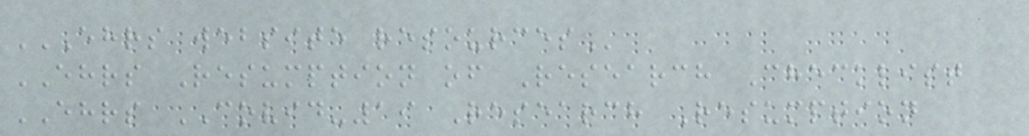EHRS WEBSITE RESOURCES
EHRS Resumption of Research Checklist
EHRS COVID-19 Research Resumption
